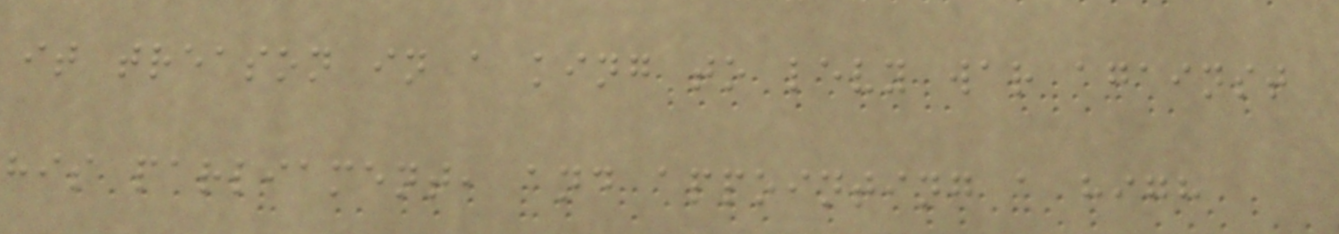it treason in a king to levy war against
his parliament, and appointing a high
